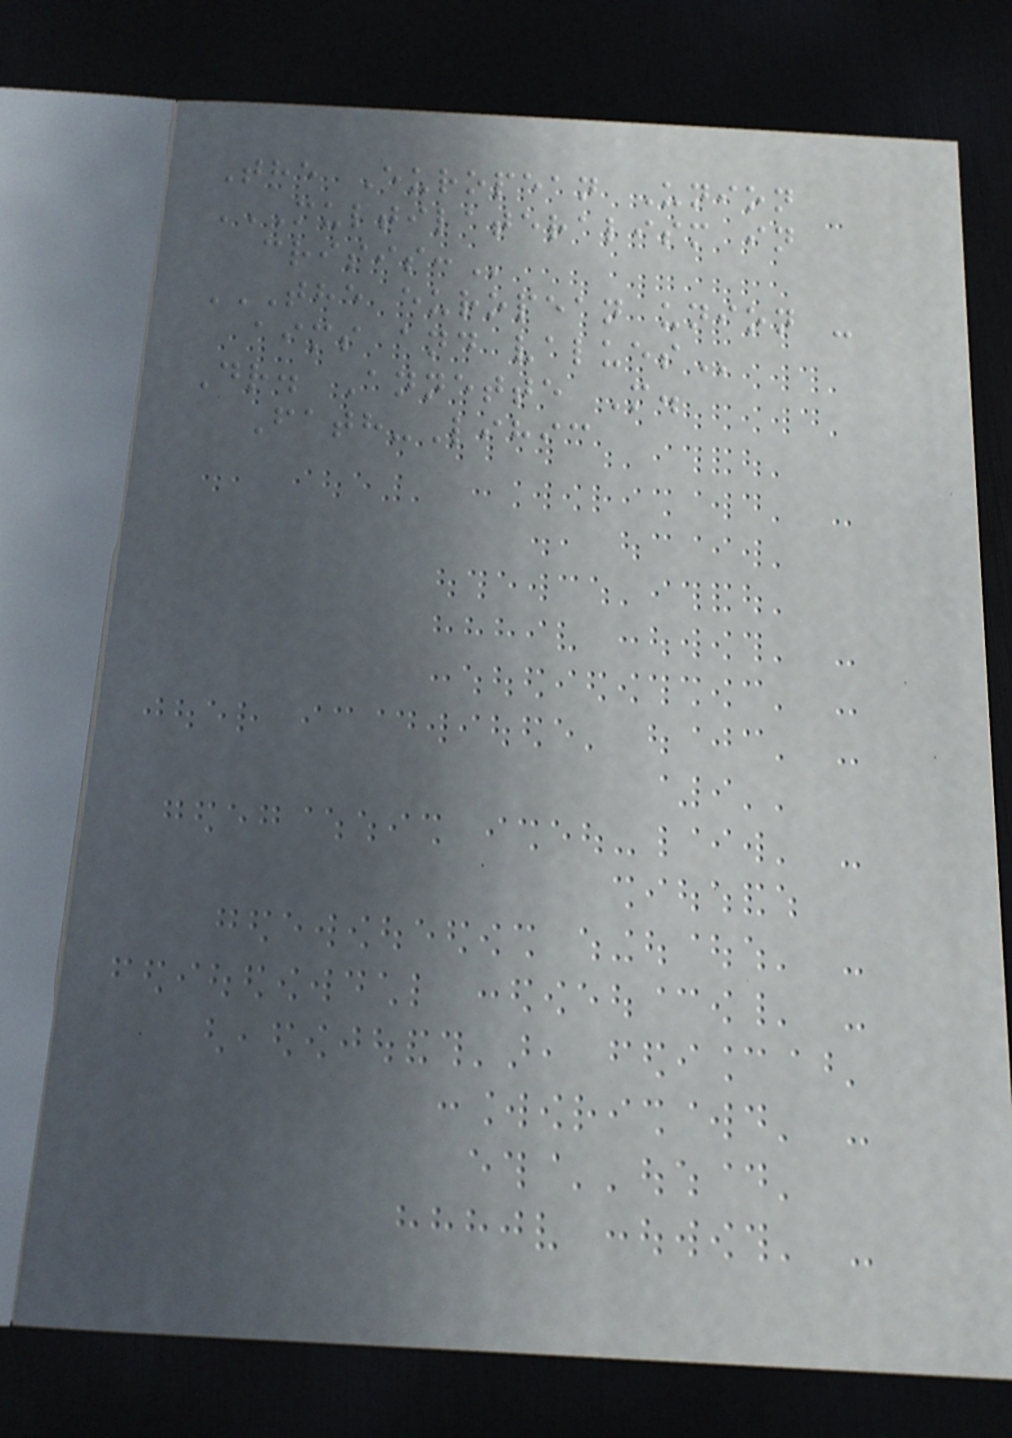The European Union
MULTILATERALISM IN
CRISIS:
THE EUROPEAN UNION -
AIMS AND VALUES
Dr. Annette M.
Fath-Lihic
